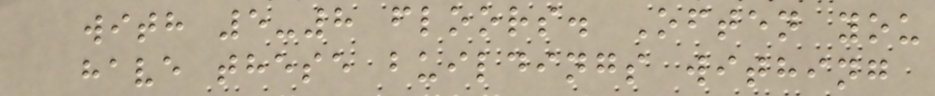with 5-8 floors. Often you
have these buildings withing
